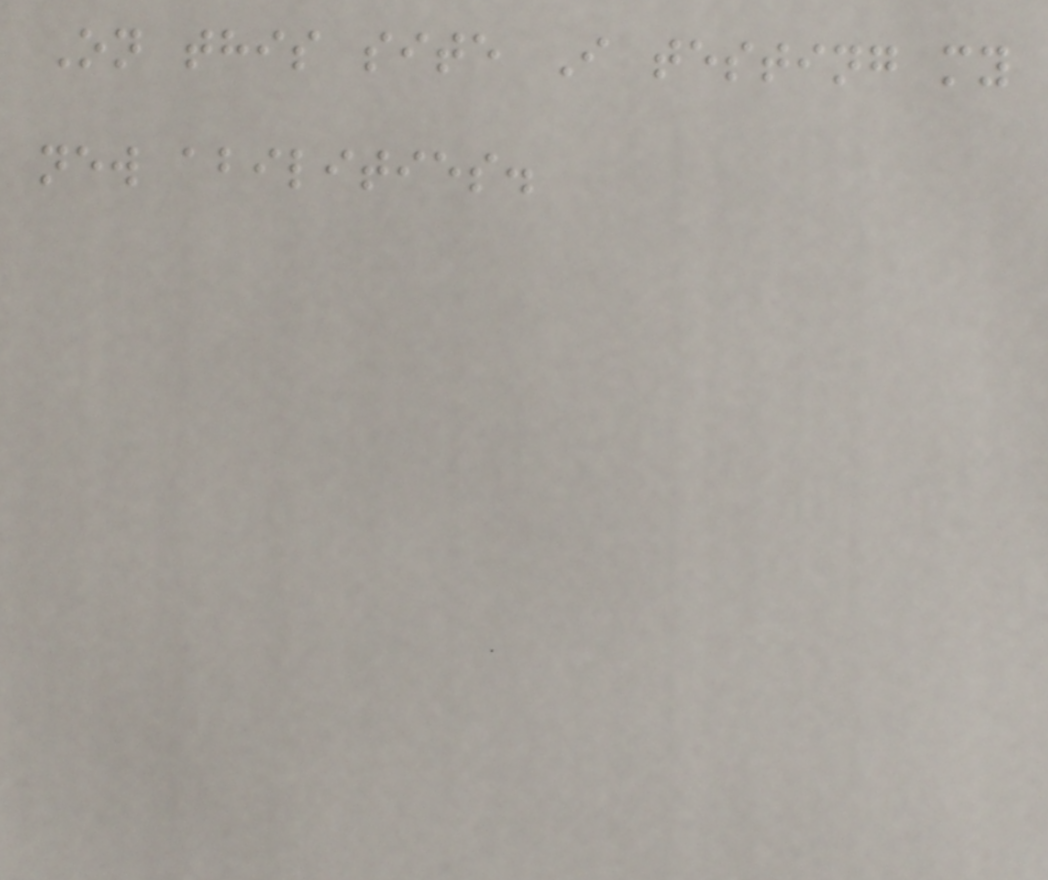On this site I testing my
new abilities.
